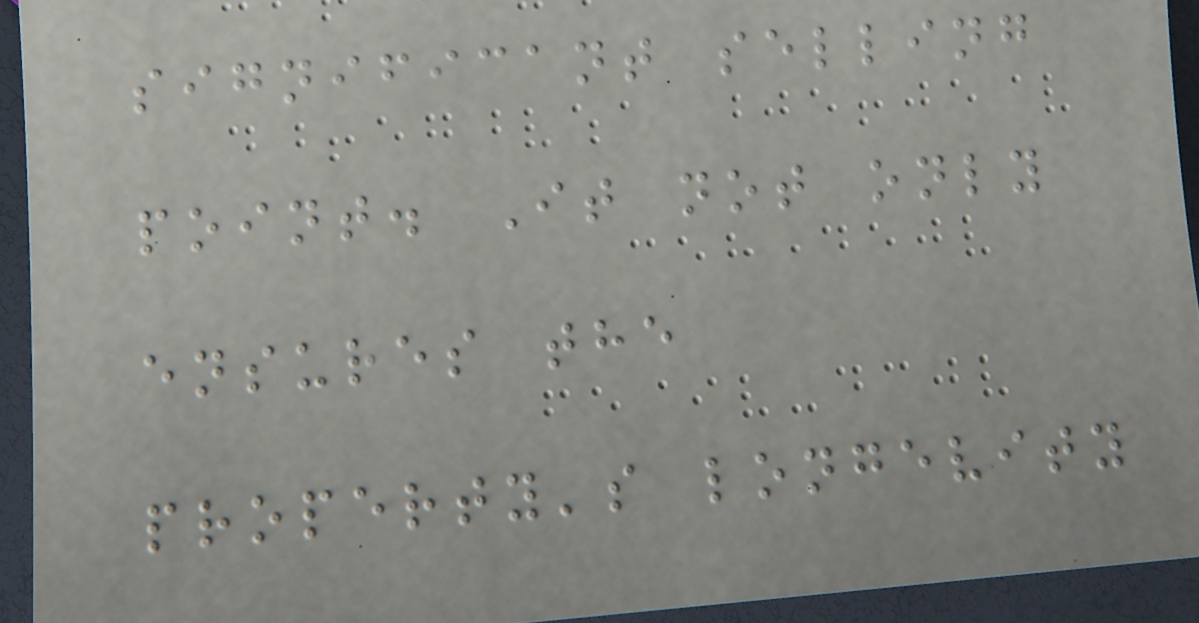significant selling
point. It not only
ensures the
property's longevity
